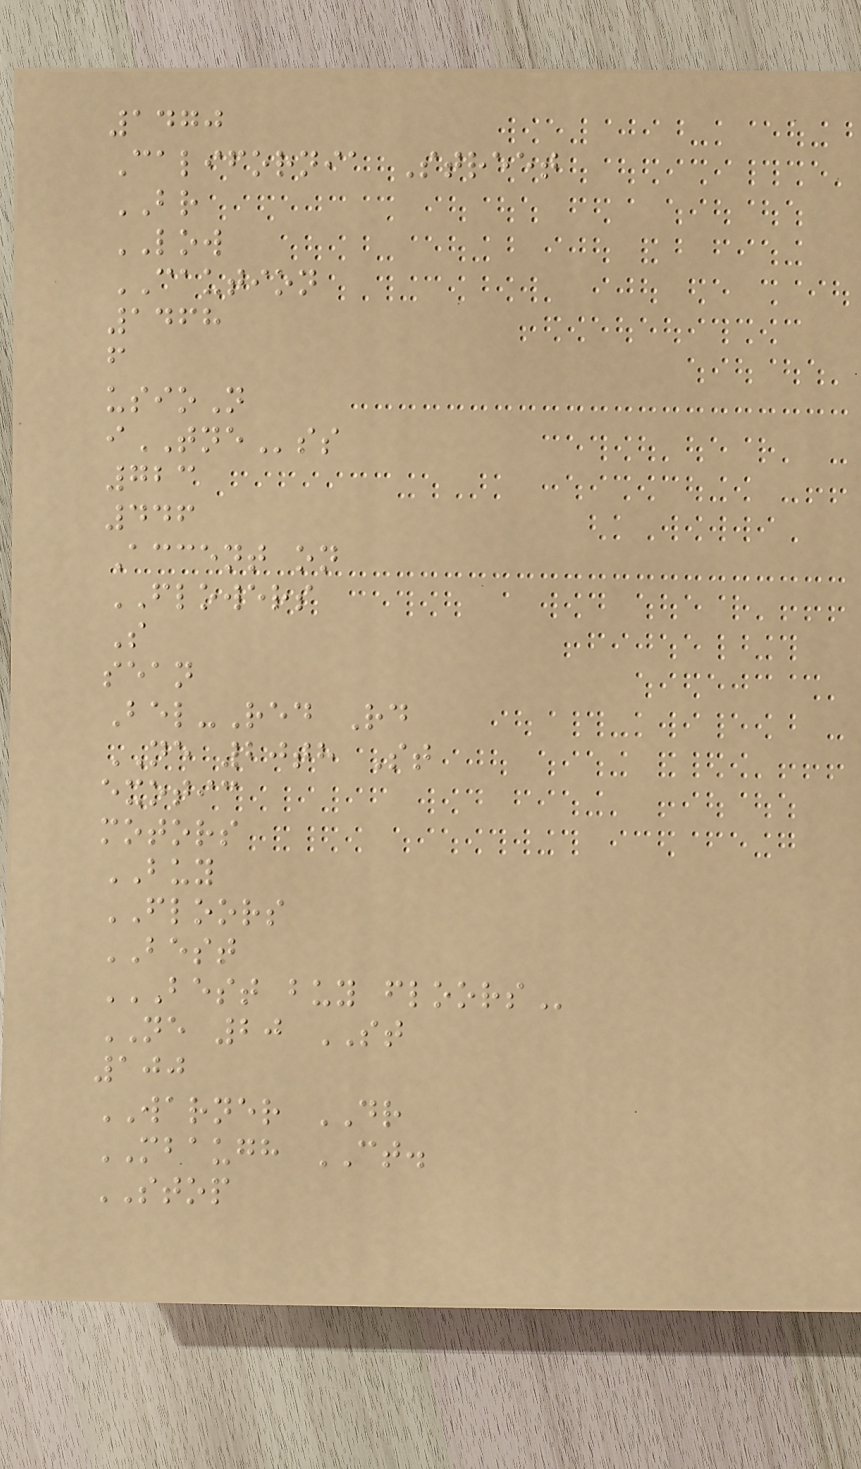1470
California Street
BR
LOW
CAUTION
1468
f
usioN
iTNEss
723
446
Accent on
FLOWERS
S
sean
Bel-Red Rd
NE 20th St
exotic
motors
BUY
FLOORS
BEST
BEST BUY FLOORS
NE 20 ST
100
WARNER DR
MBAUGH CT.
STOP
